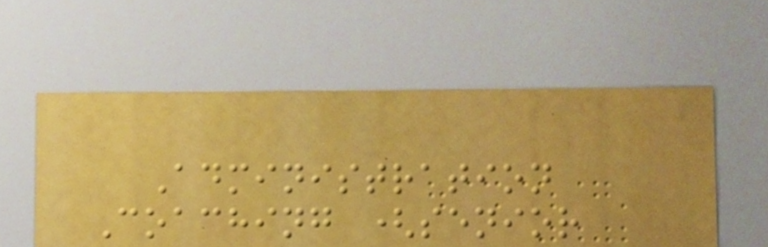Administration
Coaching (senior
